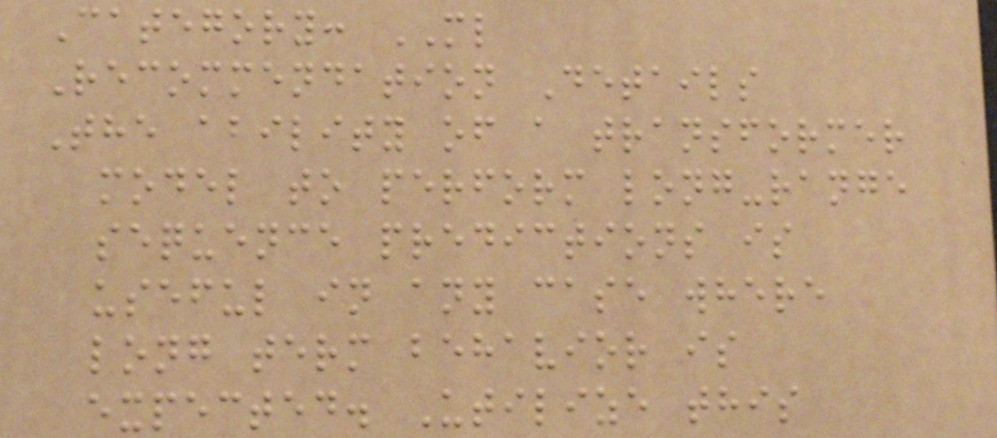Category: ML
Recommendation Details
The ability of a transformer
model to perform long-range
sequence predictions is
useful in any case where
long term behavior is
expected. Utilize this
